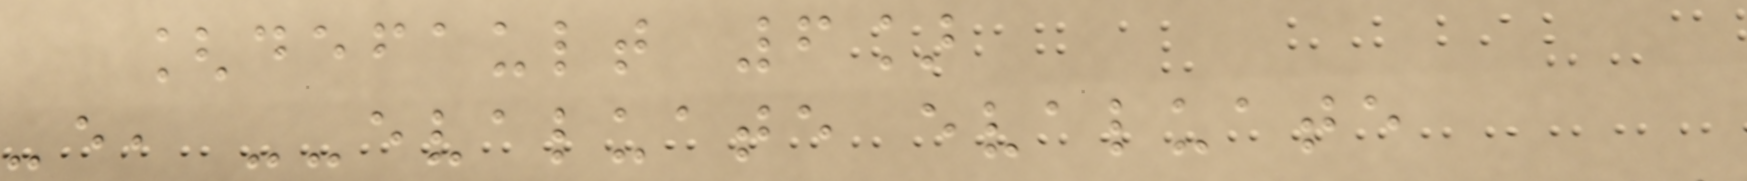[default 6]
-e, --evaluate evaluate
